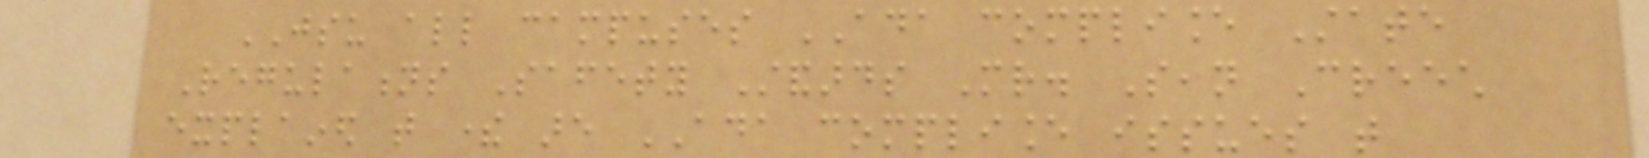JSU all campuses ADA compliance State
Regulations Safety Standards Mr. Sean Creech
explained that there are ADA compliance issues that
